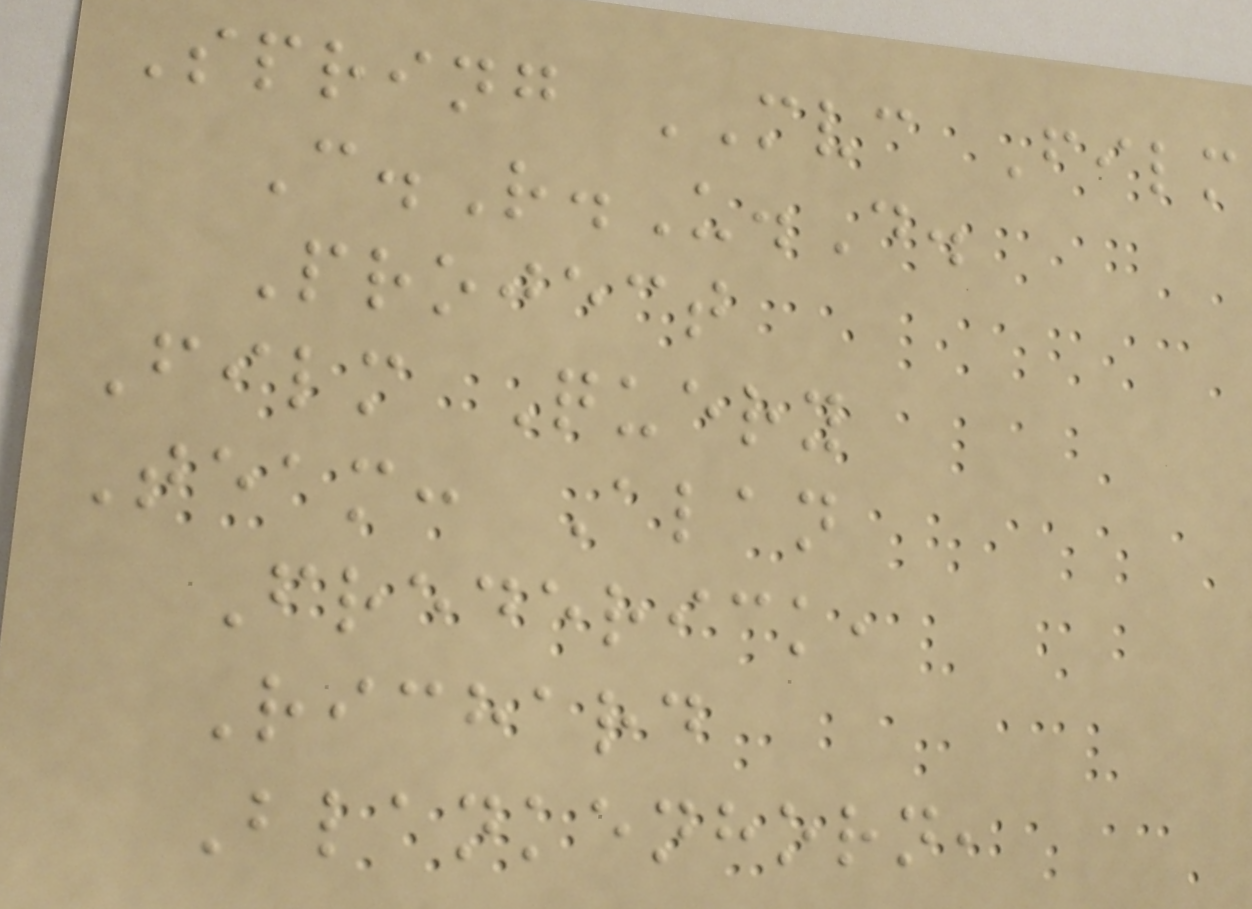Spring MVC Film
C.R.U.D.
Project
Film Query
Team: Alan
Frederick,
Richard
Blankenhorn,
